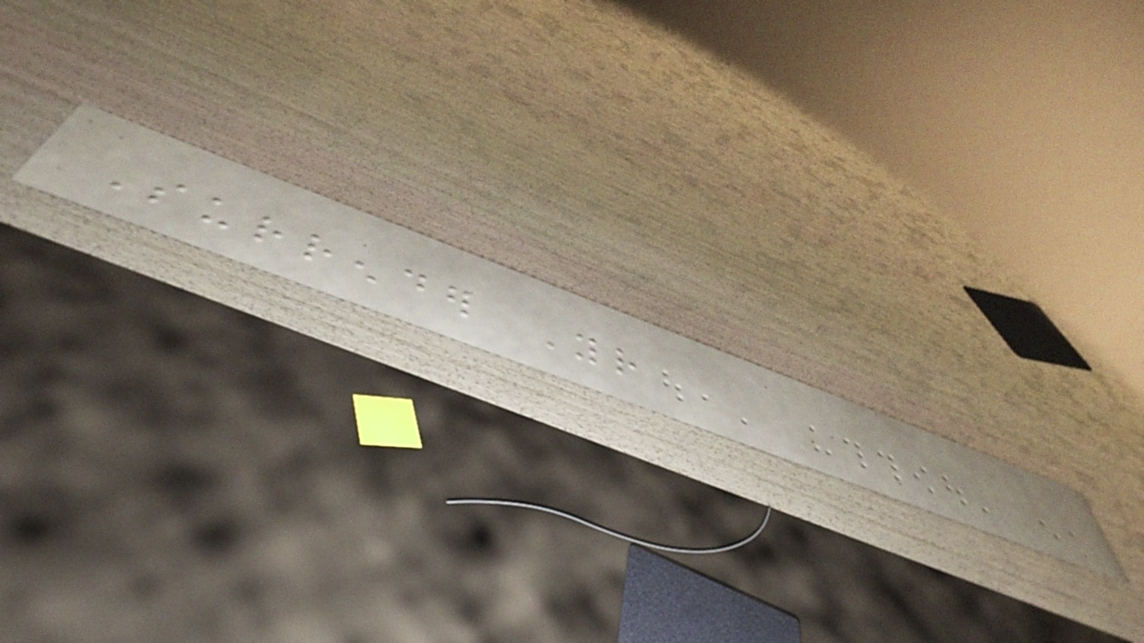Surrender Your
